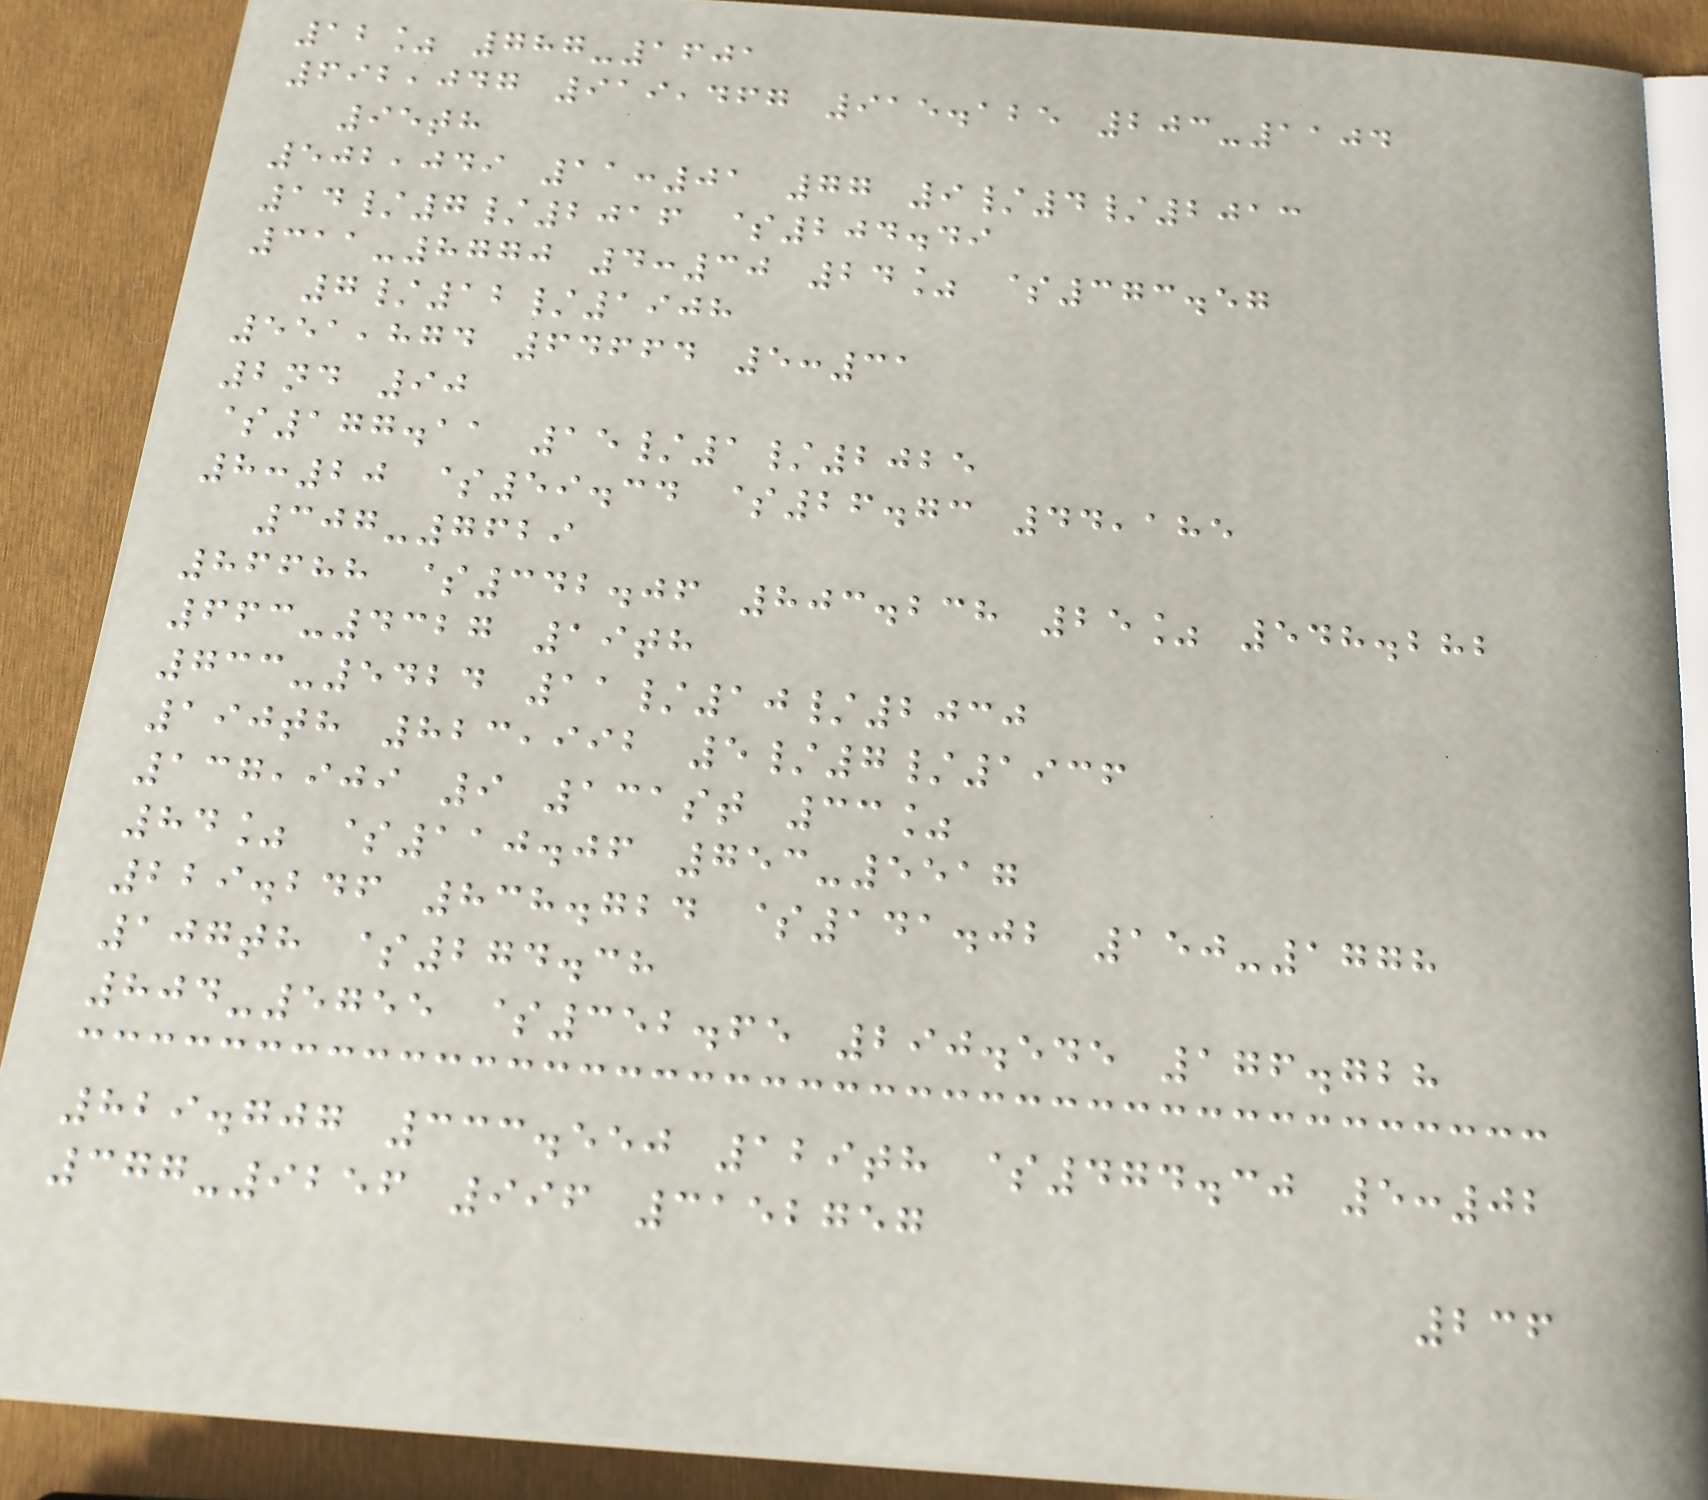12% 787-1601
692,047 919,467 915.125 203-1104
95th
502,049 11:01 77 9/4/2013
14/7/2016 $204.49
311-8770 4:30 24% $373.57
7/12/1908
551,874 64664 5:31
2nd 90
$177.11 15/1/2025
8:20 $59.34 $26.73 44,185
307-7629
86688 $342.06 803.238 25% 548.282
663-4327 19th
733-5424 11/10/2030
190th 823,992 5/7/1936
137,909 9 131st 33%
84% $110.06 753-5517
229.246 838.724 $141.02 150-1778
107th $274.38
804-5755 $352.65 290.545 176.728
829.707 333.550 129th $474.30 5:02
377-9256 996 3152757
236
